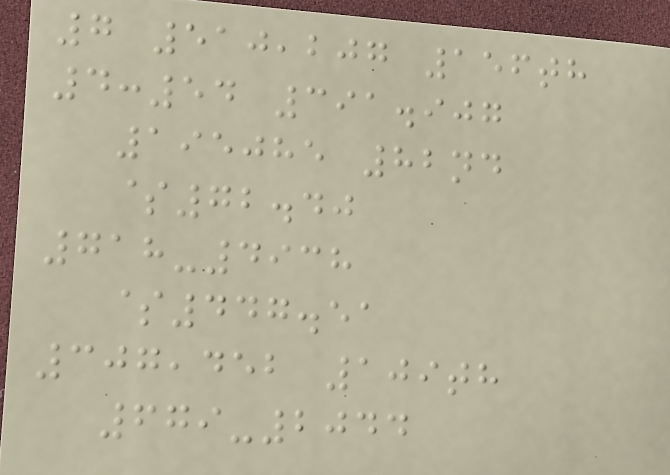7 510,207 156th
4:54 391.907
195085 82nd
$72.40
718-4938
$447.51
307,452 109th
679-2044
